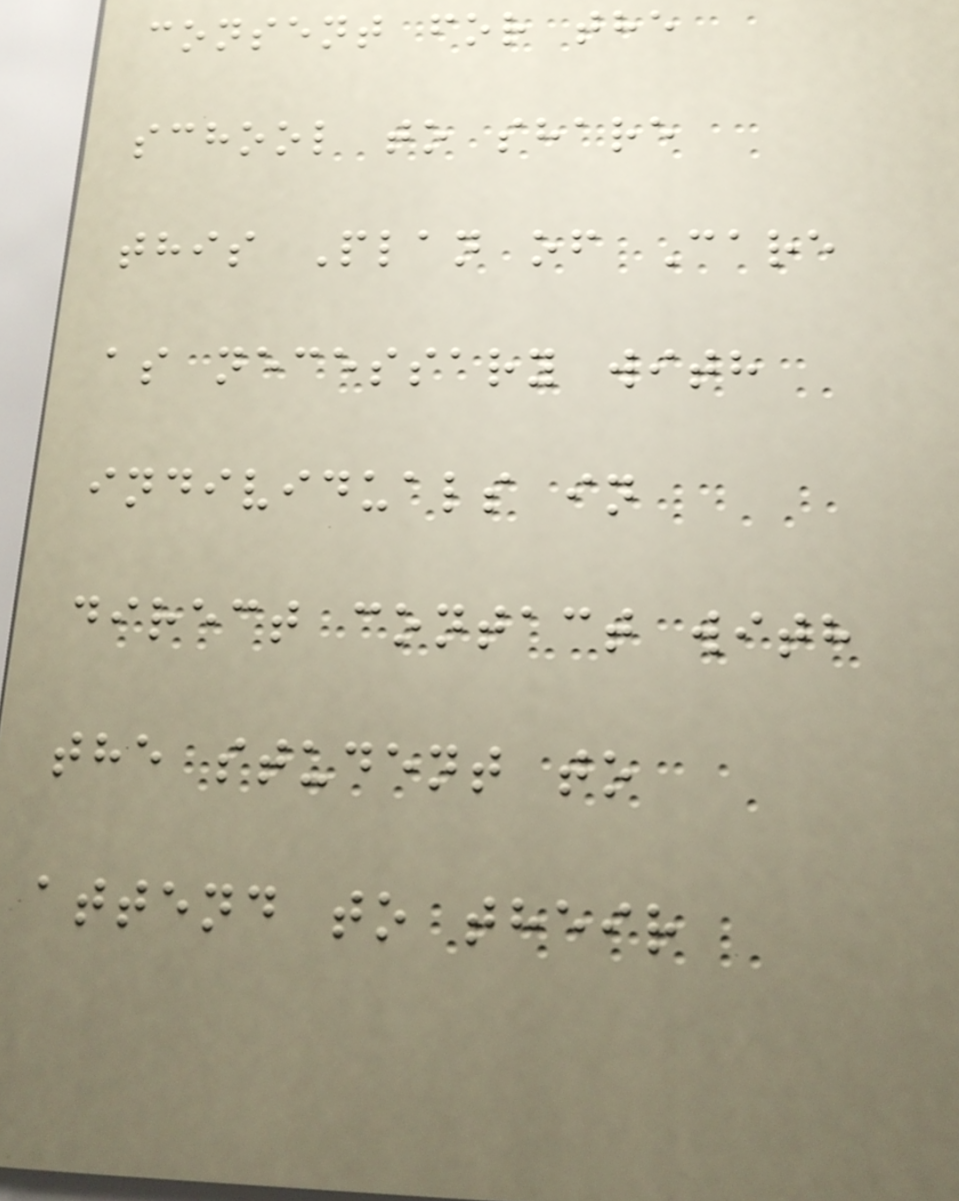consent for the
school to share
this Plan of Care
as necessary with
individuals in
direct contact with
the student to
attend to their
